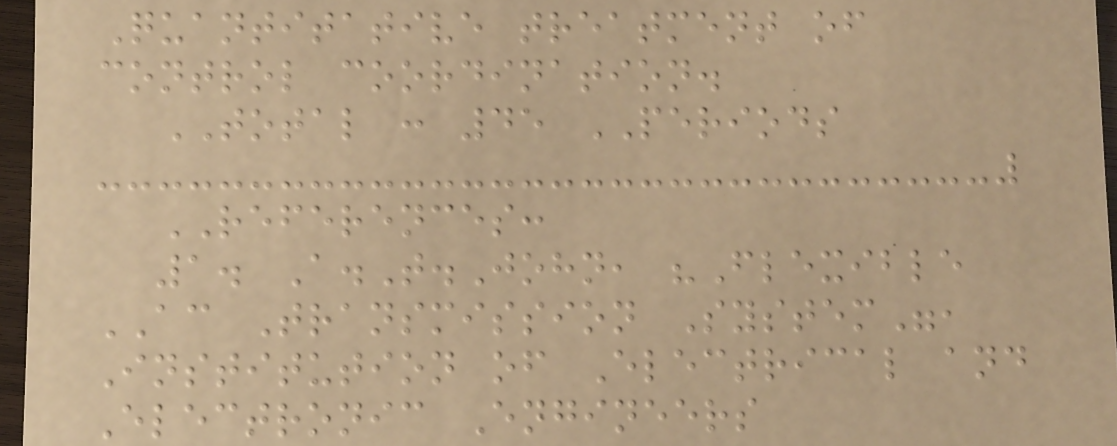Quantitative treatment of
control coordination.
TOTAL : 45 PERIODS
REFERENCES:
1. A.T.John, "Flexible
AC Transmission System",
Institution of Electrical and
Electronic Engineers
